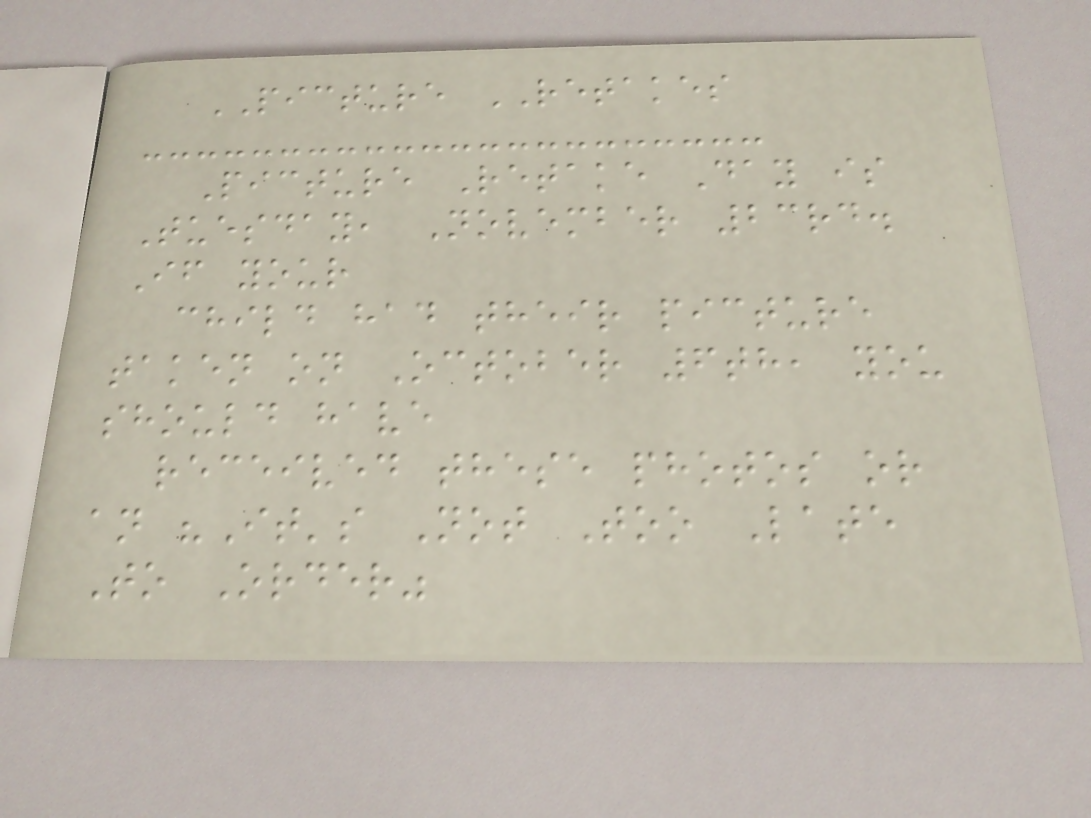PICTURE RETAKES
Picture Retake Day is
Tuesday, November 23rd.
If your
child had their picture
taken on October 6th, you
should have
received these photos or
an "It's Not Too Late
To Order"
